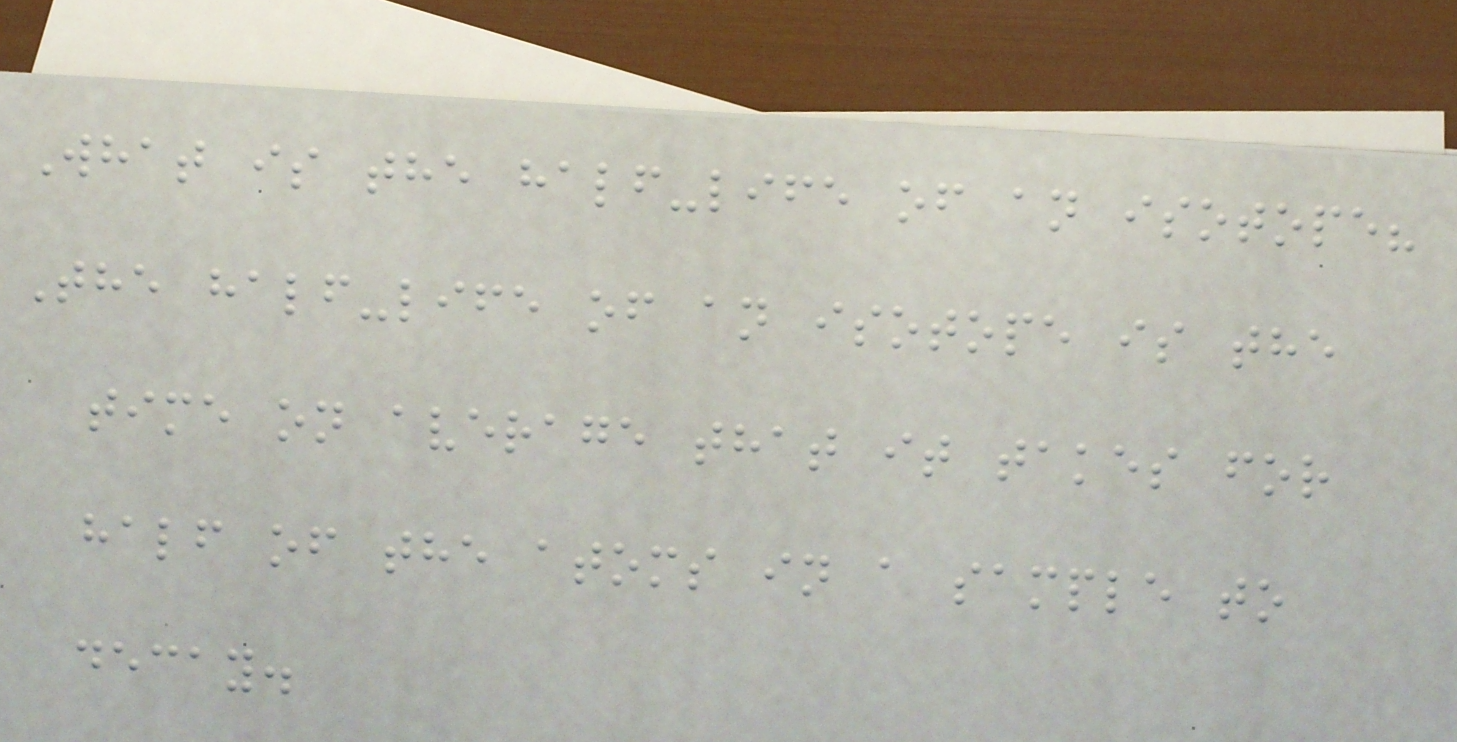What is the half-life of an isotope?
The half-life of an isotope is the
time on average that it takes for
half of the atoms in a sample to
decay.
